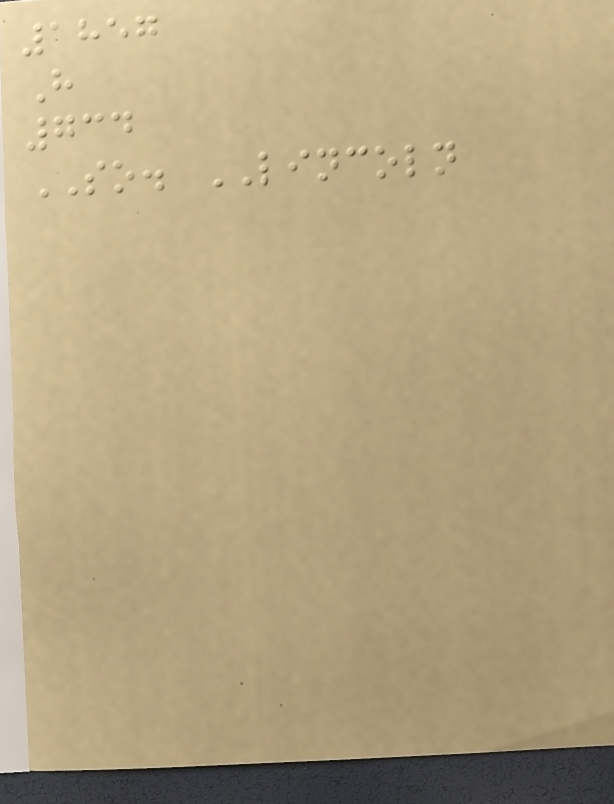1857
H
734
SO. LINCOLN
